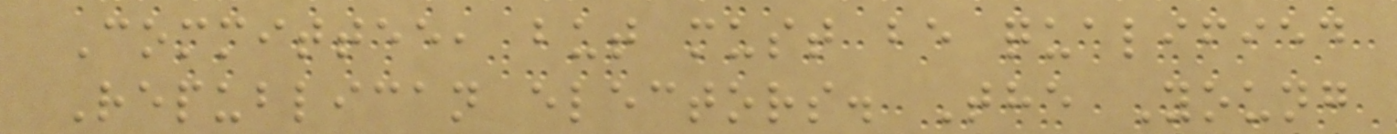Committee, but must be qualified
Republican electors. The Young
